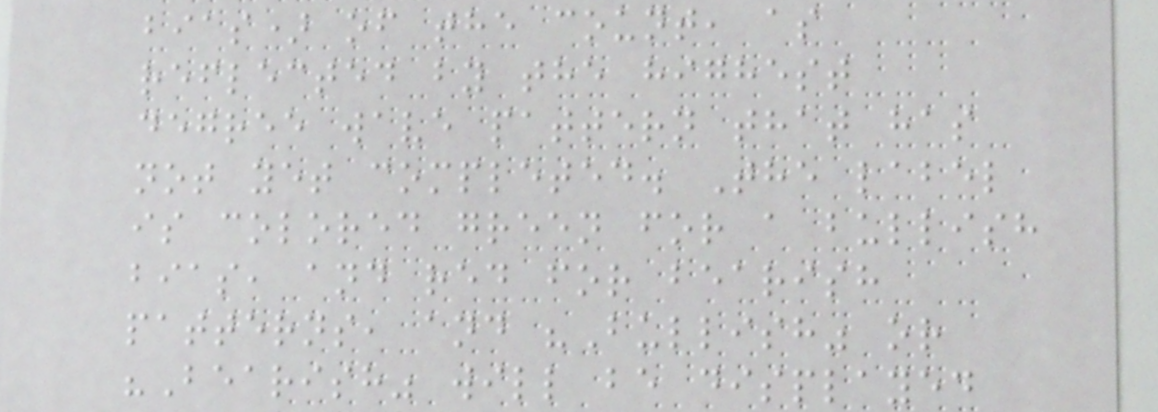bias) of the count, as
reflected by the highest
degree wave pattern that has
not yet completed. The label
is colored green for a bullish
bias, and red for bearish
patterns, and "Bullish" or
"Bearish" will be displayed
